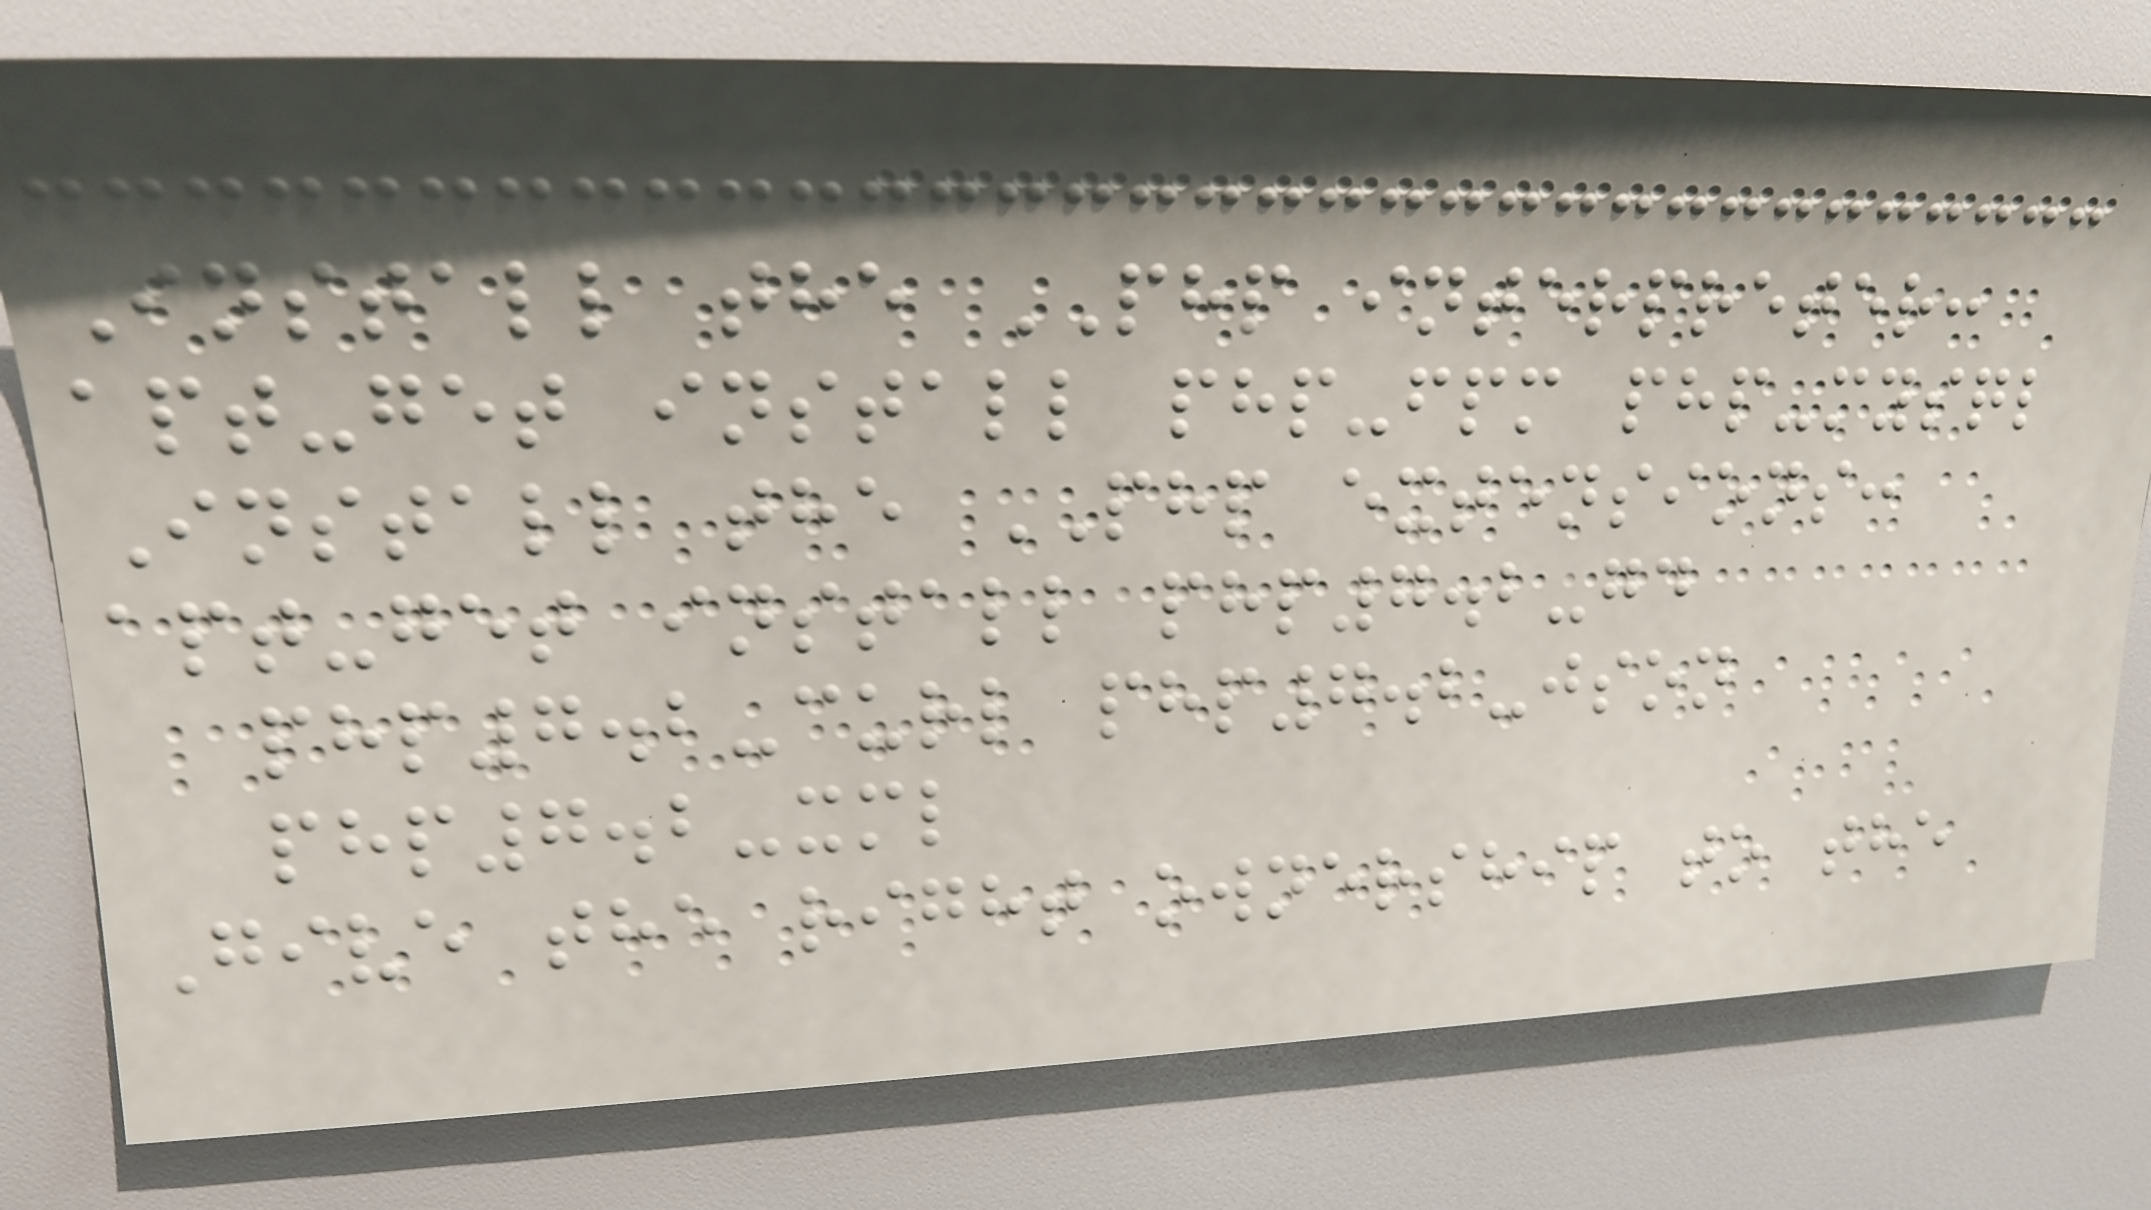Install the PHP interpreter:
apt-get install php-fpm php-mysql
Install the PHP extensions:
apt-get install php7.2-gd
php7.2-curl php7.2-json
php7.2-xml
Give the right ownership to the
